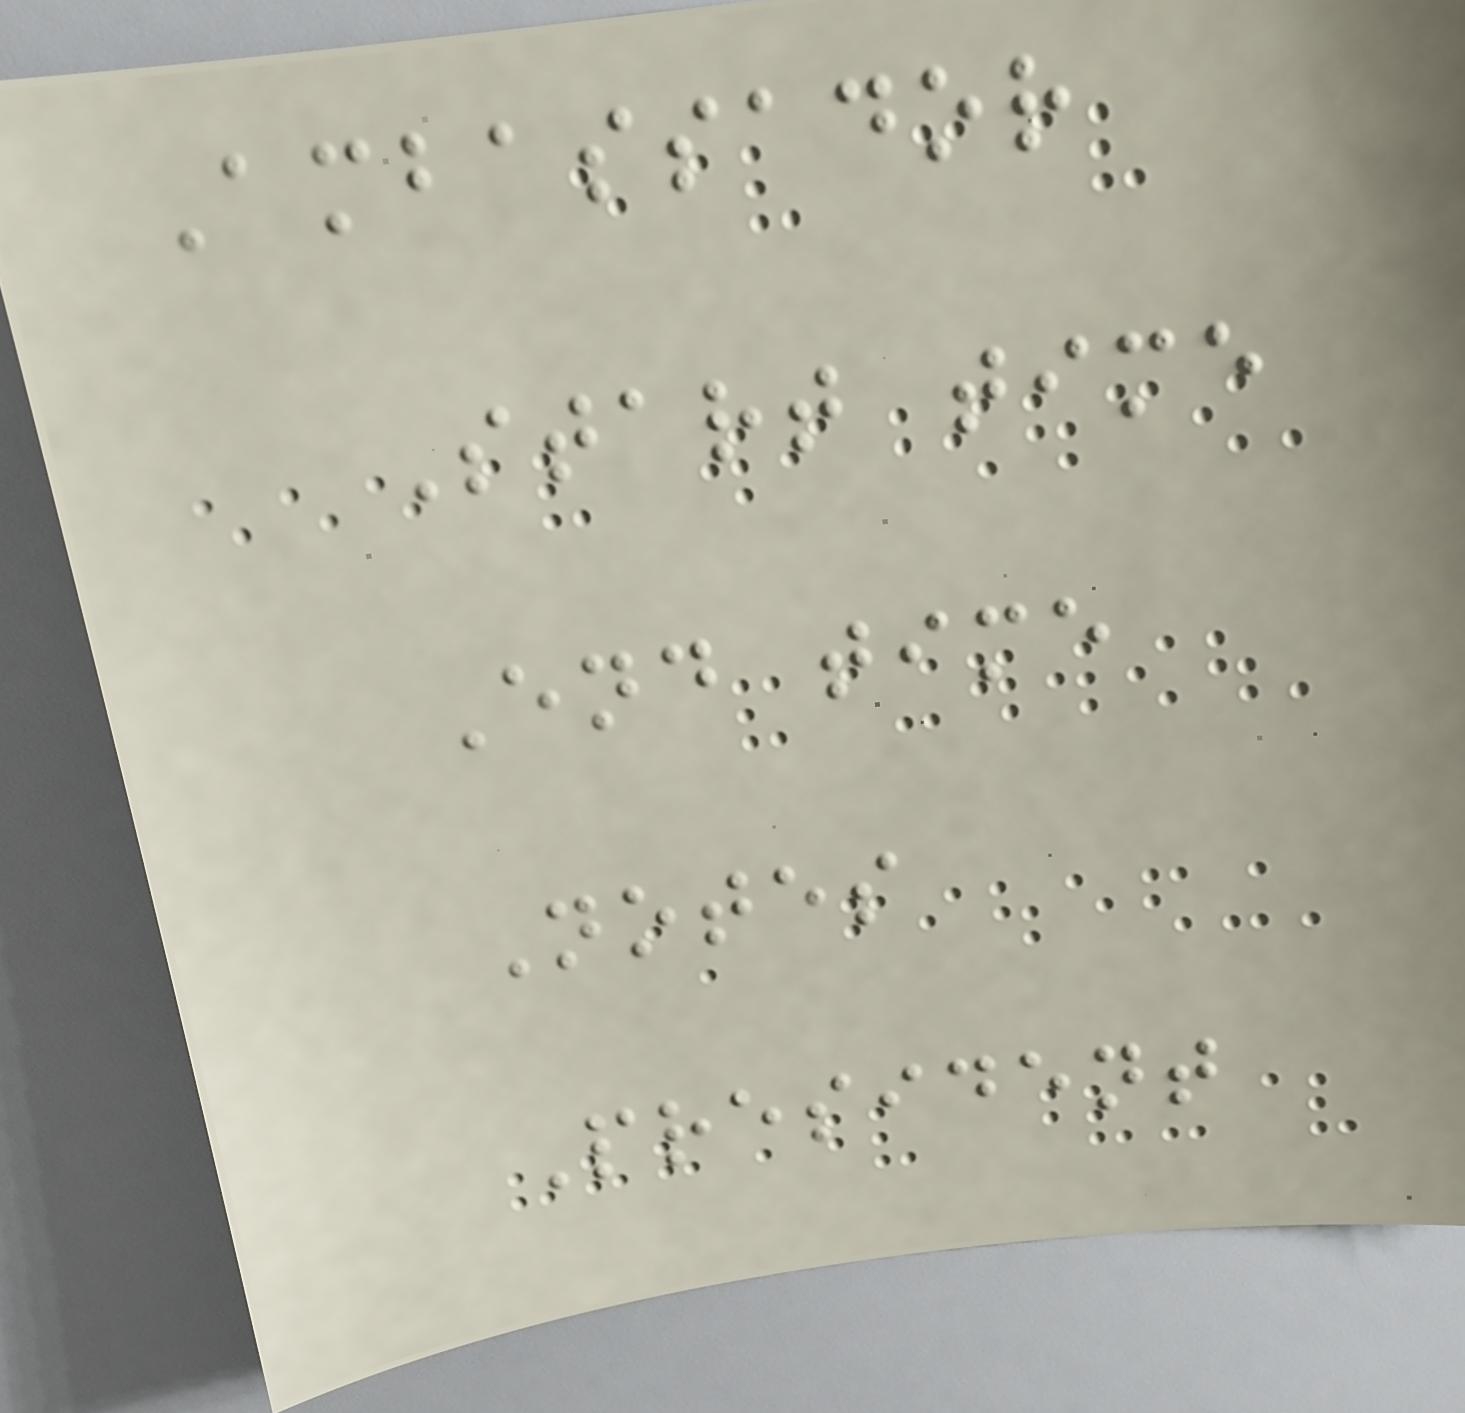Ambassador
Start time
End time
Notes
President
